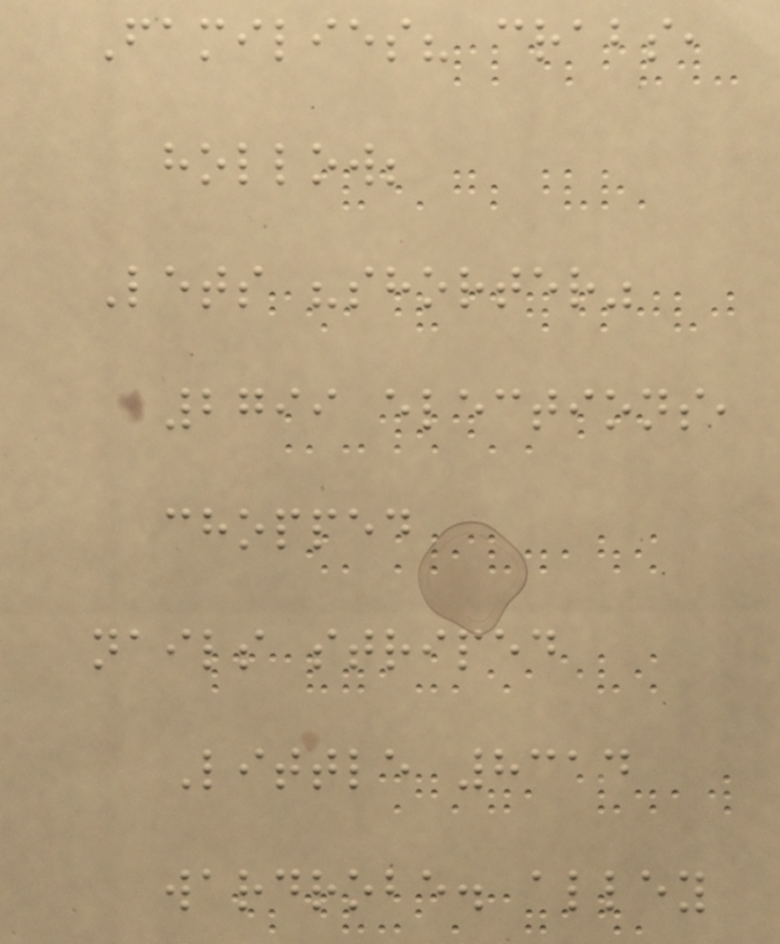Families? crabs,
hollow;
Lets "shorter"
2799 elections,
chopped
nails striped
Little 8314
wardrobe. alley
